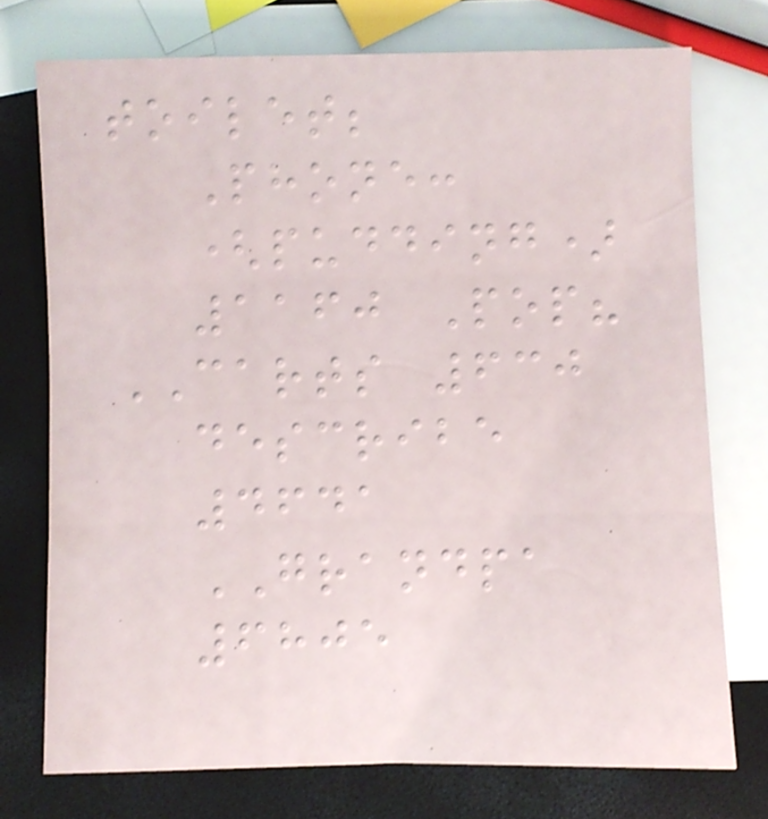toilet;
Phone:
(pudding)
1160 Pop?
CARTS 630
describe
4641
GRANDPA
6805
